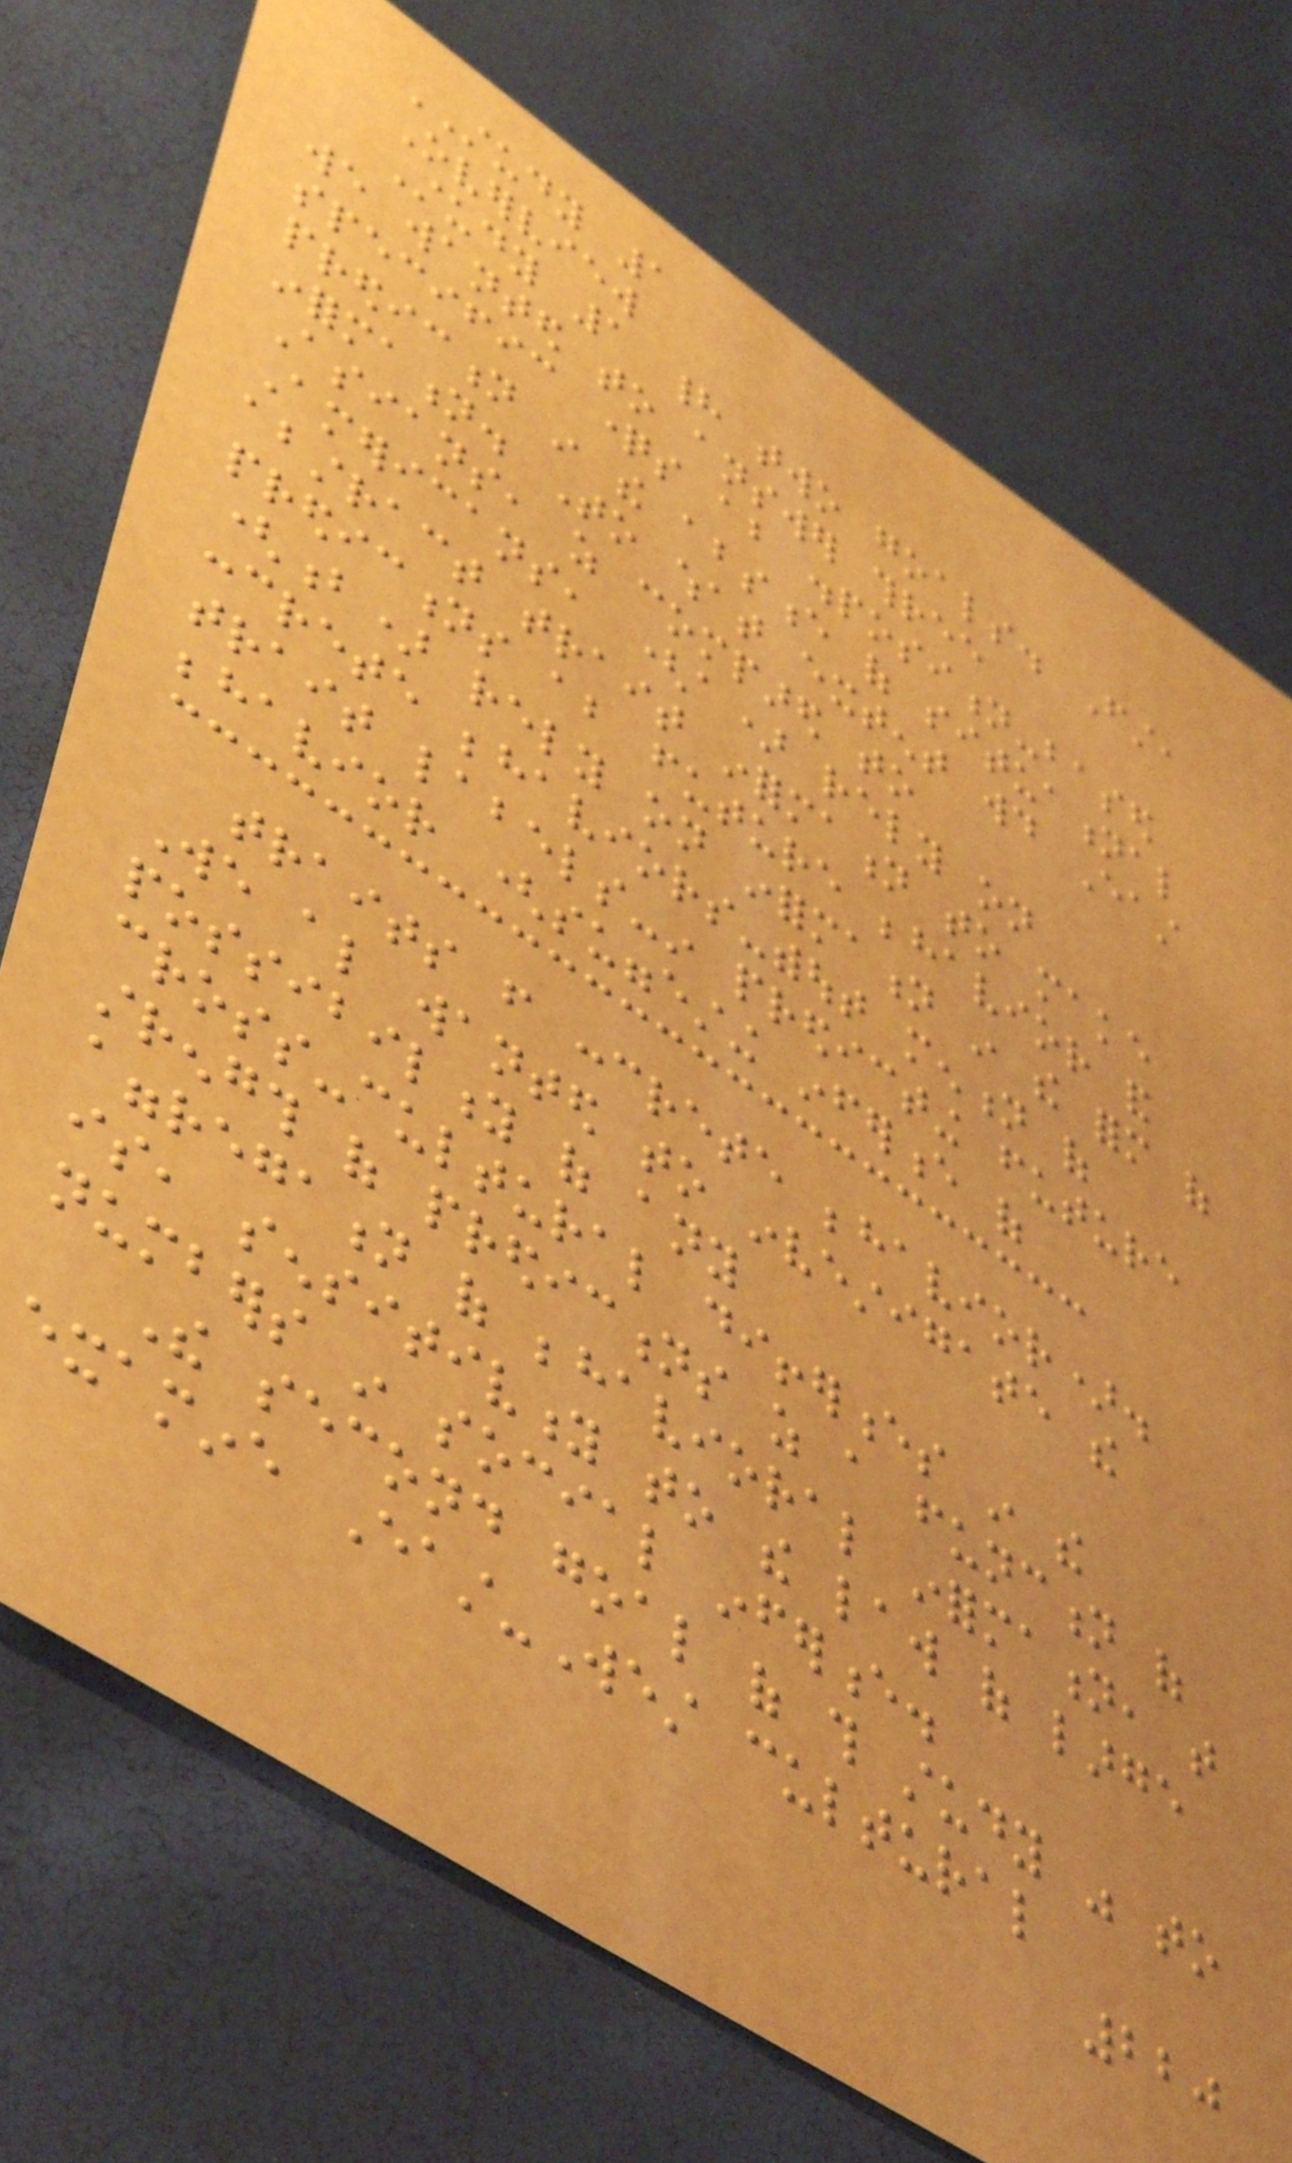STUDY 1
Overview
Study 1 had two goals. First,
we wanted to answer three
specific questions about disposition-based
prediction in the absence of situational
information. To what extent would East
Asians, as compared to
Americans, (a) rely on
abstract trait information to make
predictions about future behavior and
(b) rely on information in the form of
concrete behaviors-without mention of
trait labels-in predicting future
behavior (suggesting inference of
traits from concrete behavior).
We also wanted to investigate the
possibility of any
cross-cultural differences in the
strength of predictions as a function of
aggregation of behavioral information, that
is, sensitivity to the law of large
numbers in social inference.
The second goal of this study was to
examine East-West cultural
220
